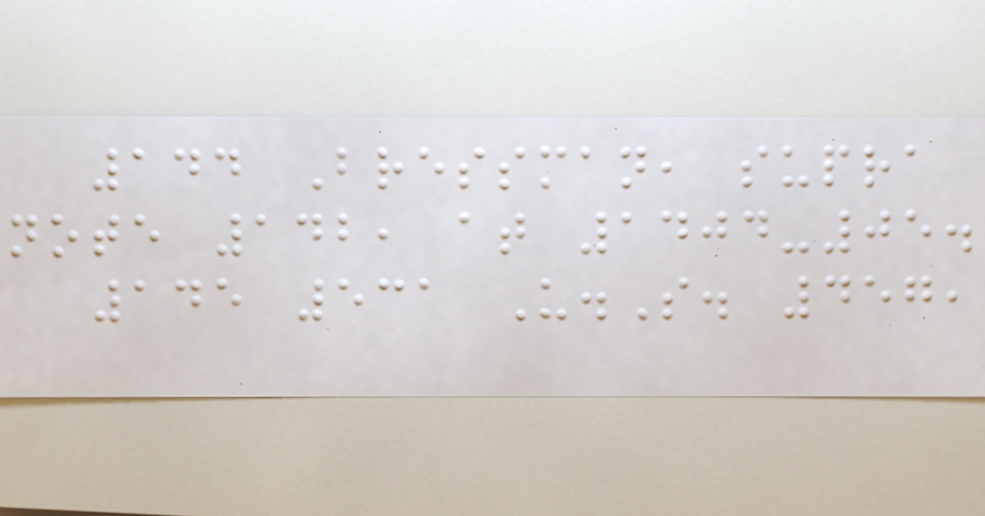144 Bressman, supra
note 142, at 1404-05.
145 531 U.S. 457,
